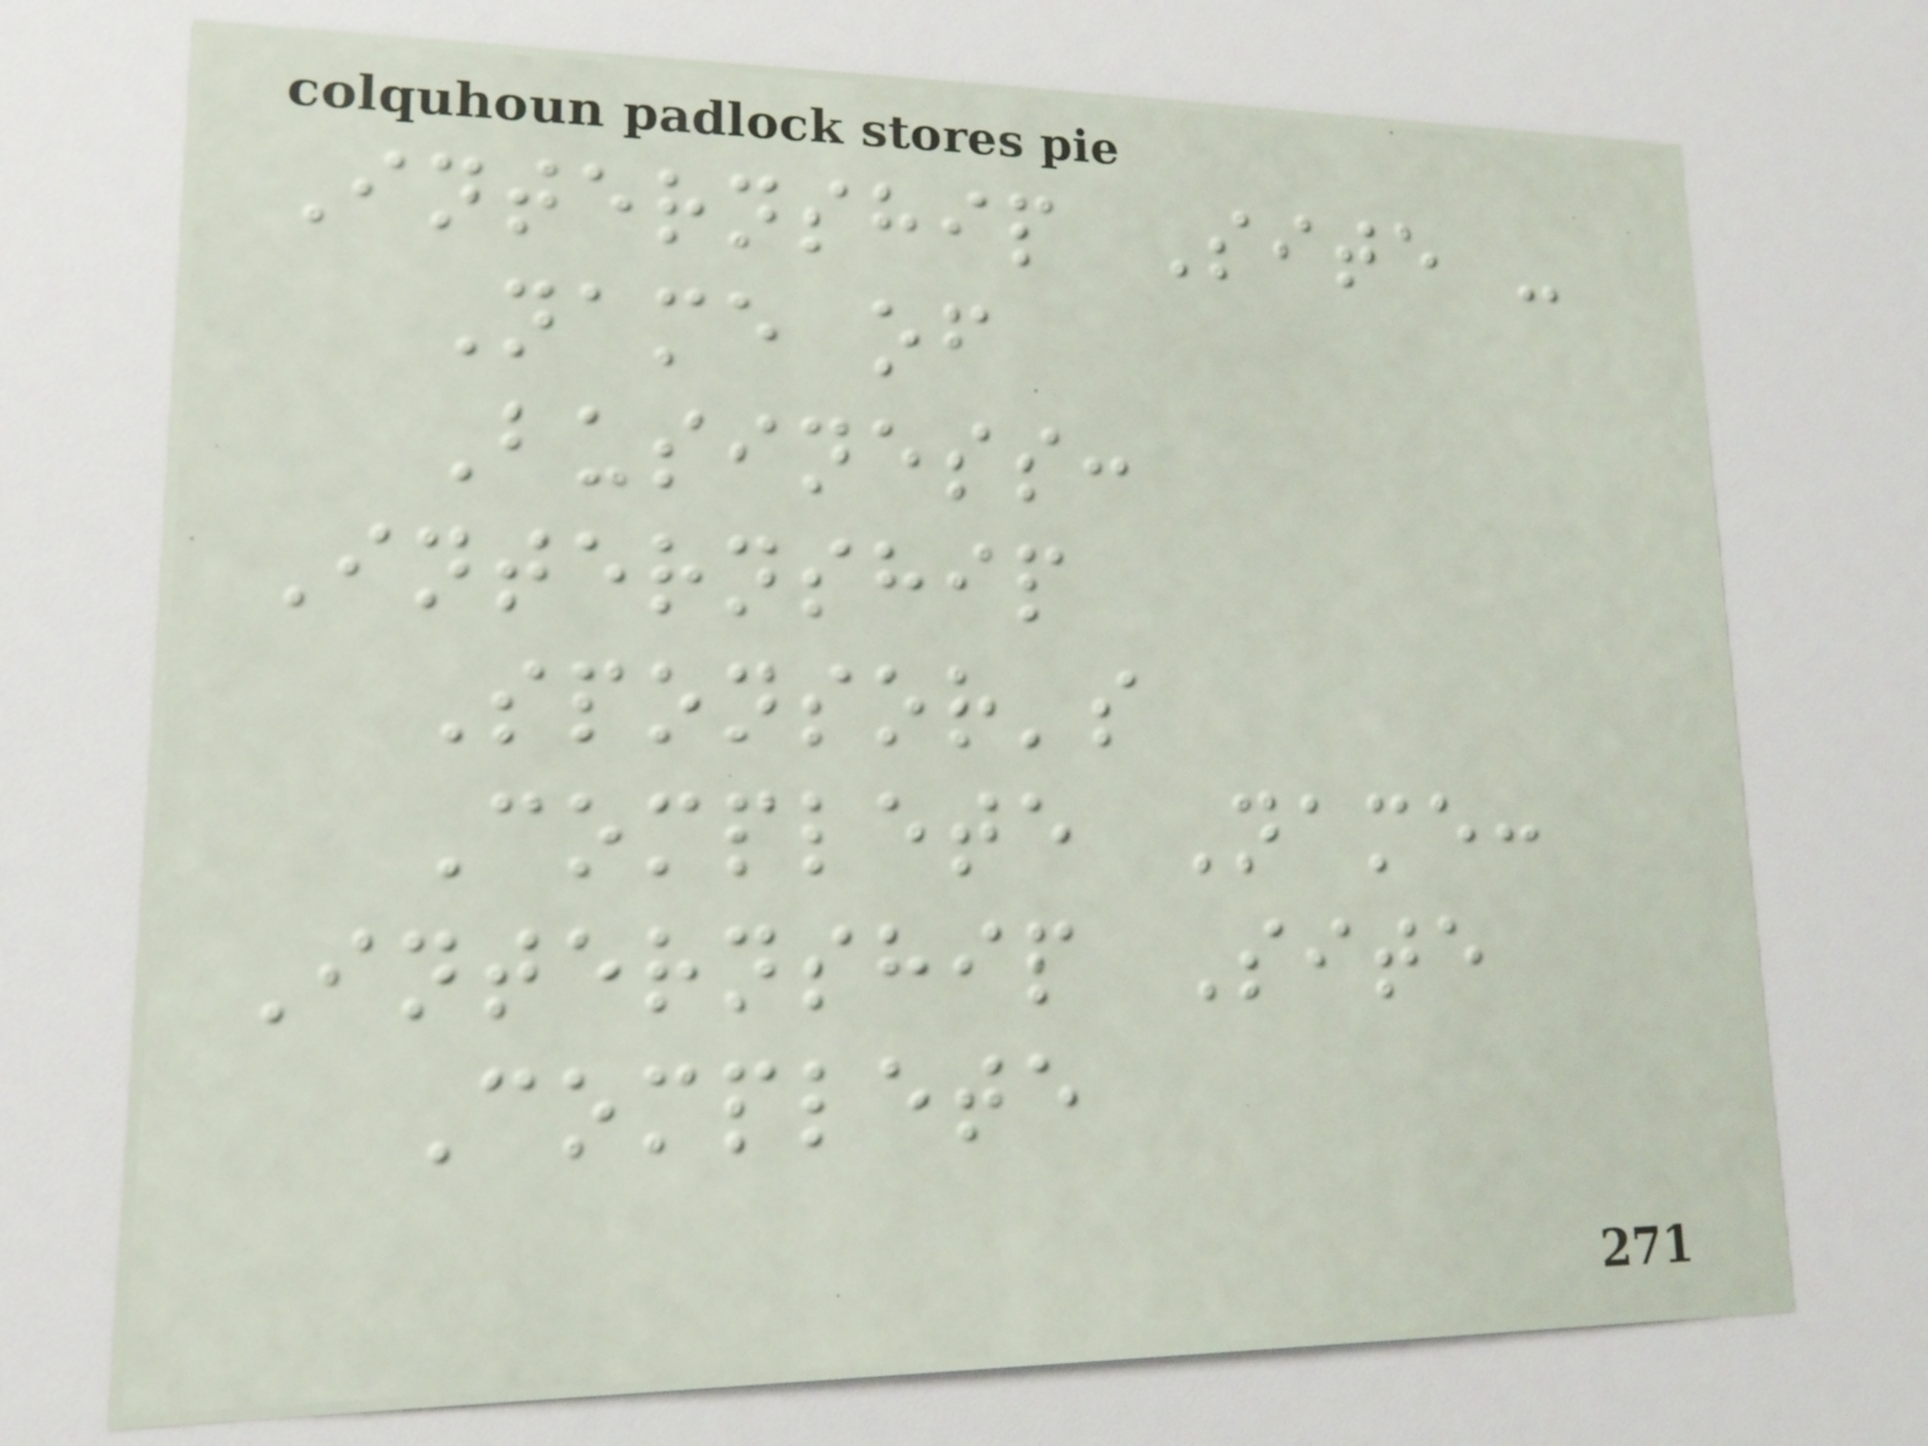Internship Site -
Name of
Business:
Internship
Sponsor's
Complete Name:
Internship Site
Complete
